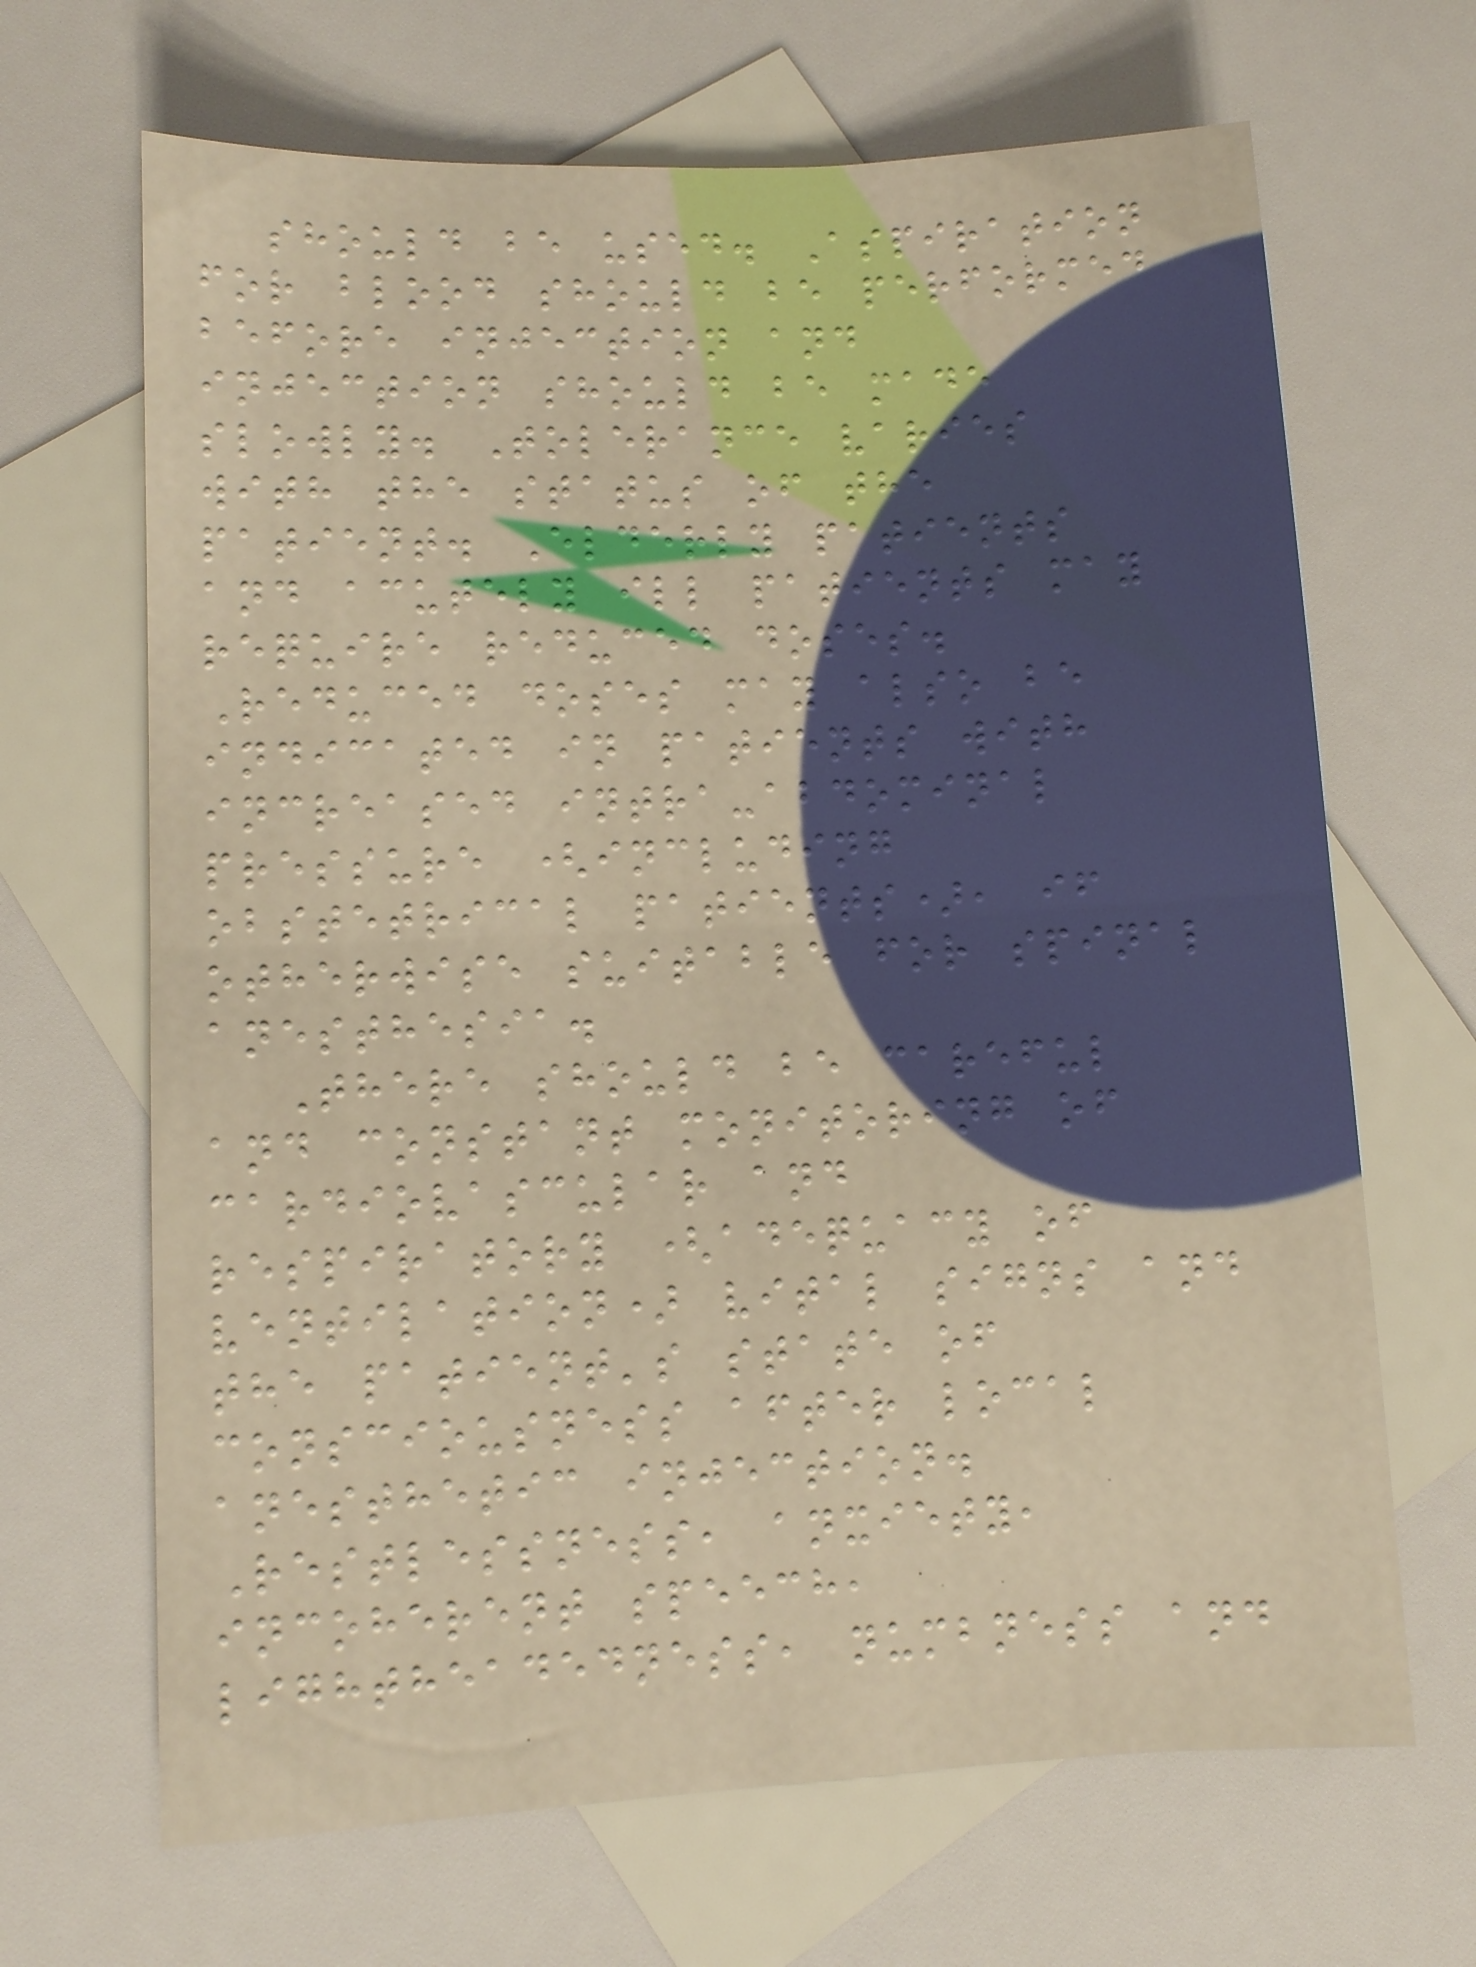should be used. Aspiration
for blood should be performed
before injection and
injection should be made
slowly. Tolerance varies
with the status of the
patient. Elderly patients
and acutely ill patients may
require reduced doses.
Reduced doses may also be
indicated in patients with
increased intra-abdominal
pressure (including
obstetrical patients), if
otherwise suitable for spinal
anesthesia.
There should be careful
and constant monitoring of
cardiovascular and
respiratory (adequacy of
ventilation) vital signs and
the patient's state of
consciousness after local
anesthetic injection.
Restlessness, anxiety,
incoherent speech,
lightheadedness, numbness and
